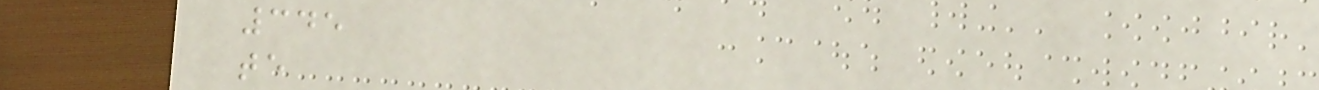345
te
